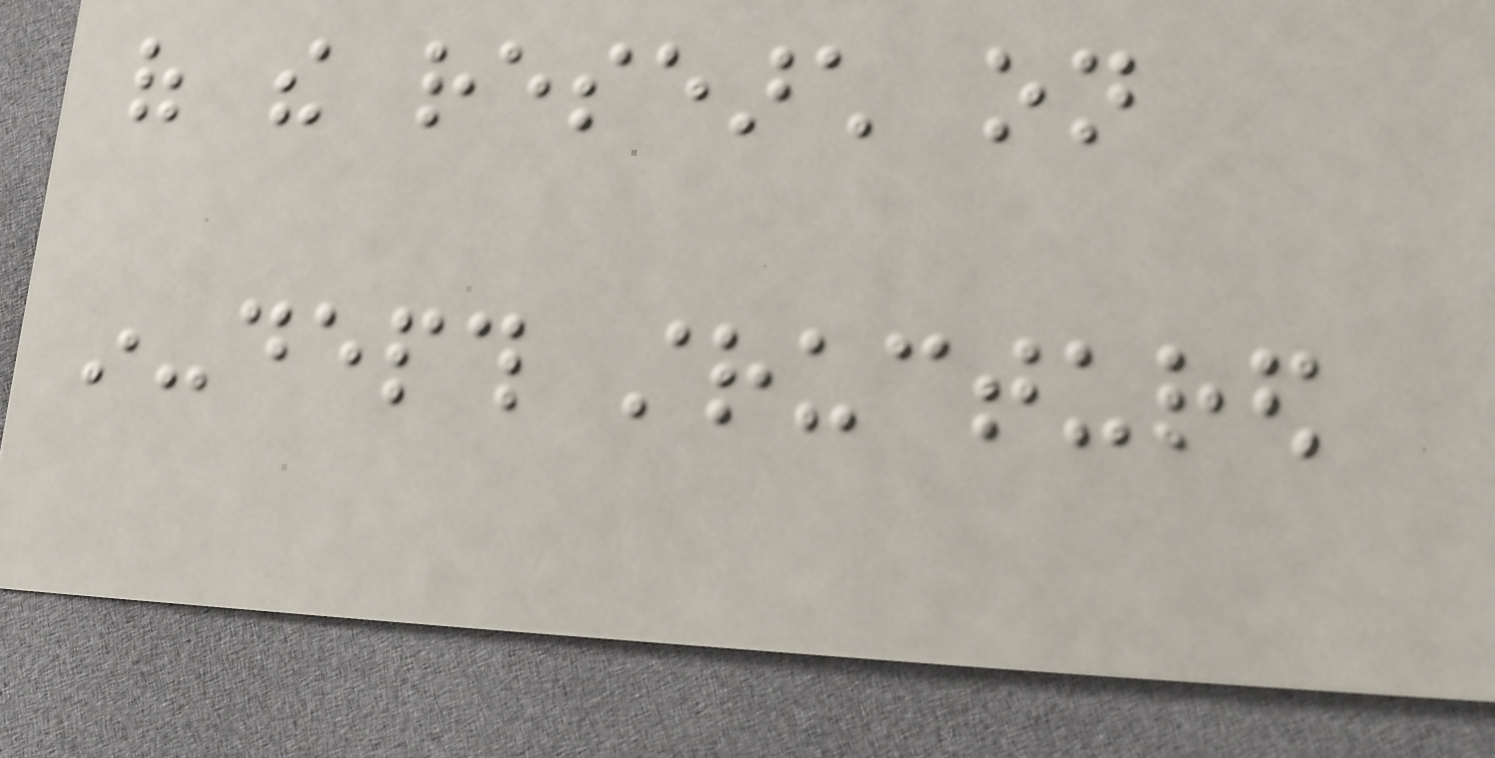of the research on
in-depth structured
